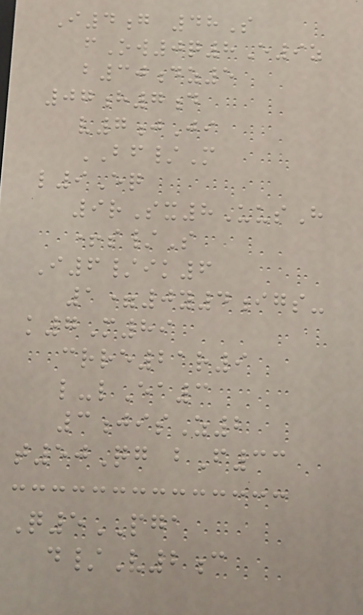I4g 48S
fOw0q8E9z
b30dz5
07h7d
v7jJi
BF/M
l9Eq
9rSx8UusH
+s/S
I6/ik6
1=0y4igs-
k7M89
crre21r9
l-lEa3
3jisZ2
t50Qg bF33
Q5PGA
d/V2c
